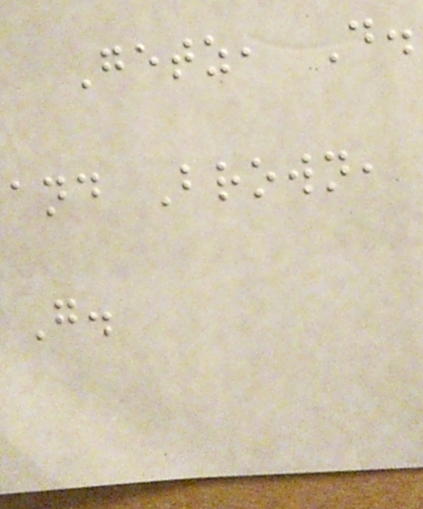Getz, D.
and Brown,
G.
